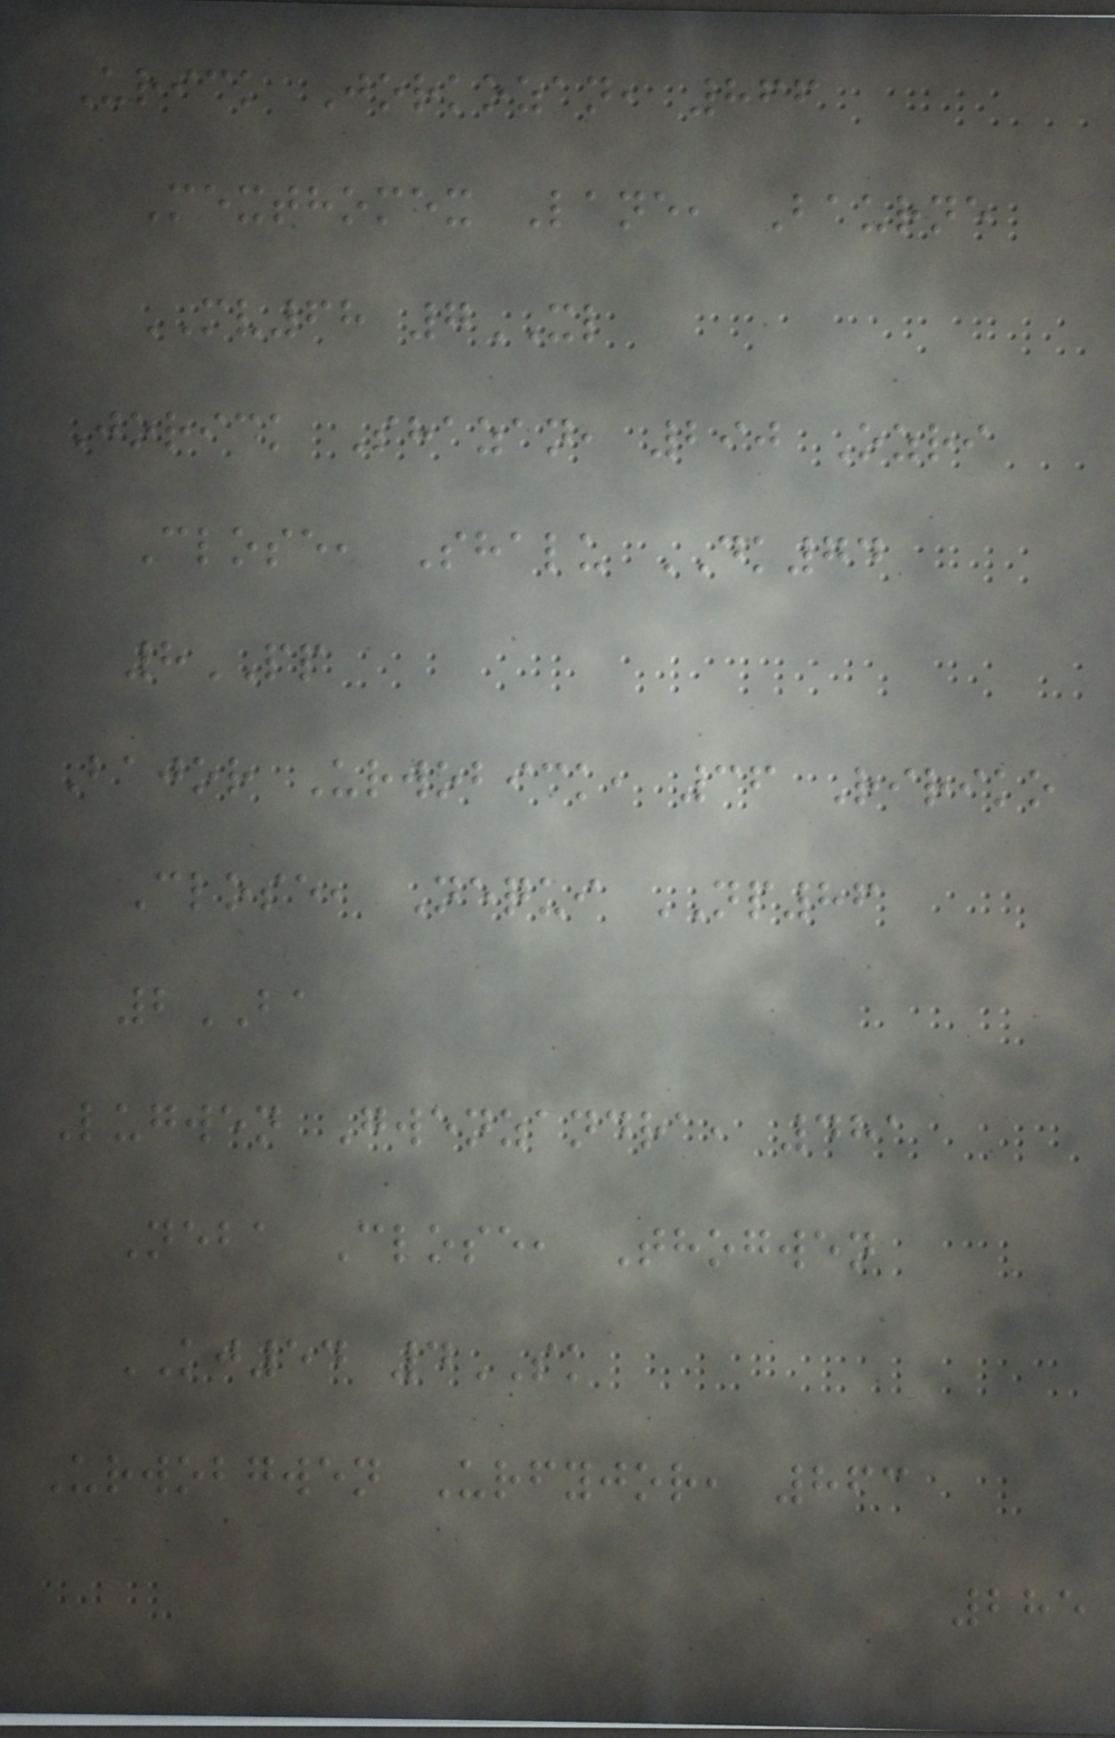Urick Jorkozan, 866
Mexthomex Lane, Baurne
MV68 7XL
Jorick Shazan, 290 Ozri
Close, Shalu DK74
8PP
Bajor Urwobick, 36 Ririko
Close, Nequi NP86
2BA
Lugwen Gwenzandra, 481
Neba Close, Thogwen
KJ54 4SK
Urwobgwen Urfyjor, 863
285
